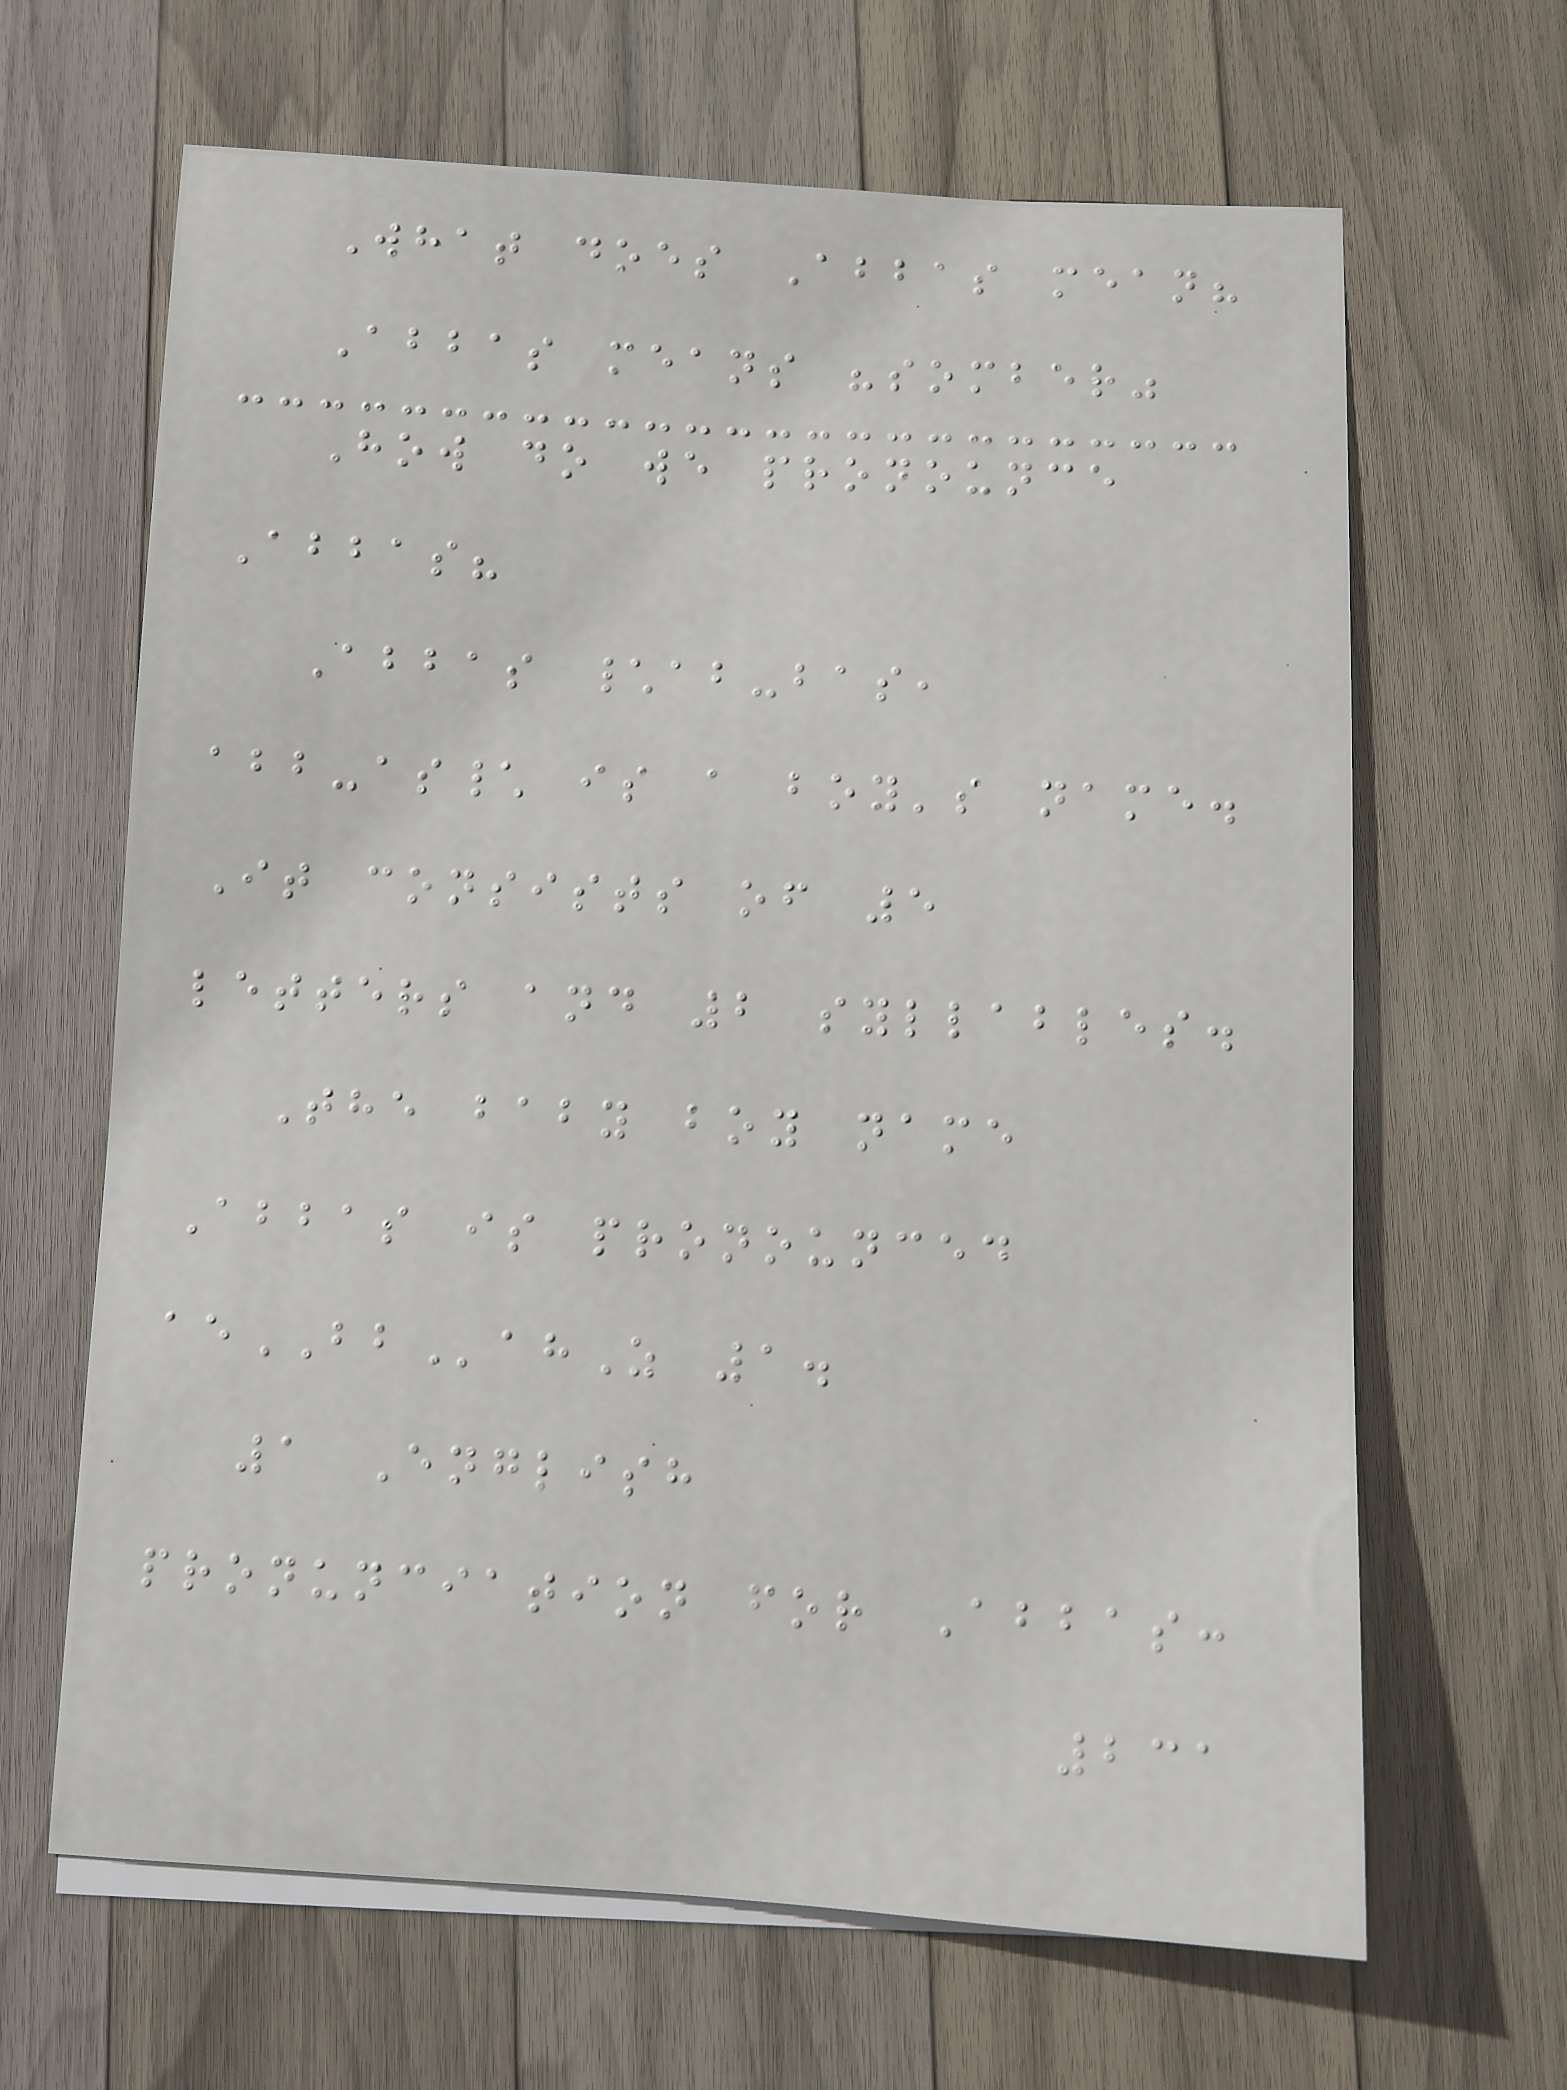What does Abbas mean?
Abbas means "somber"
How do we pronounce
Abbas?
Abbas \ab-bas,
abb-as\ is a boy's name.
It consists of 5
letters and 2 syllables.
The baby boy name
Abbas is pronounced
aeBBahZ 1.
1 English
pronunciation for Abbas:
231
